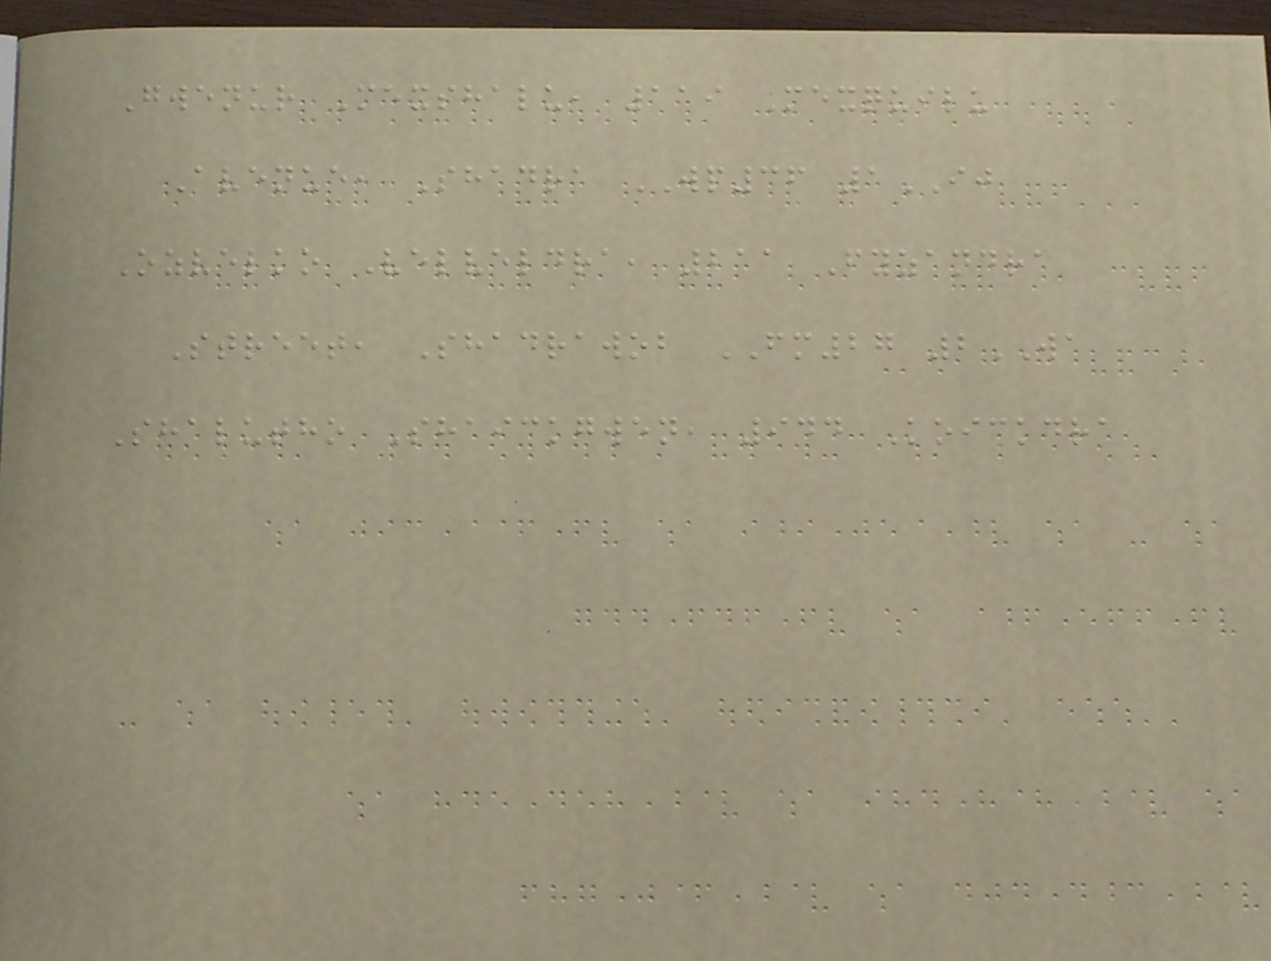Gwenur Mexshalu, 119 Mexquilu
Avenue, Shadra WP36 1IJ
Ozvelko Velveldra, 211 Fyzandra
Street, Shadrawob FM27 2WA
Shalutho Shaickgwen, 944 Koickdra
